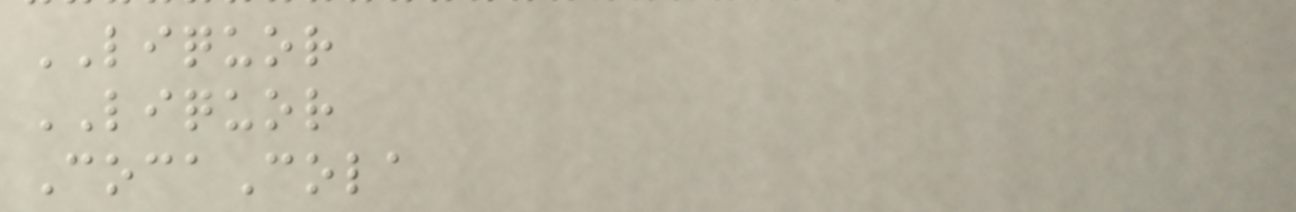LIQUOR
LIQUOR
CocaCola
